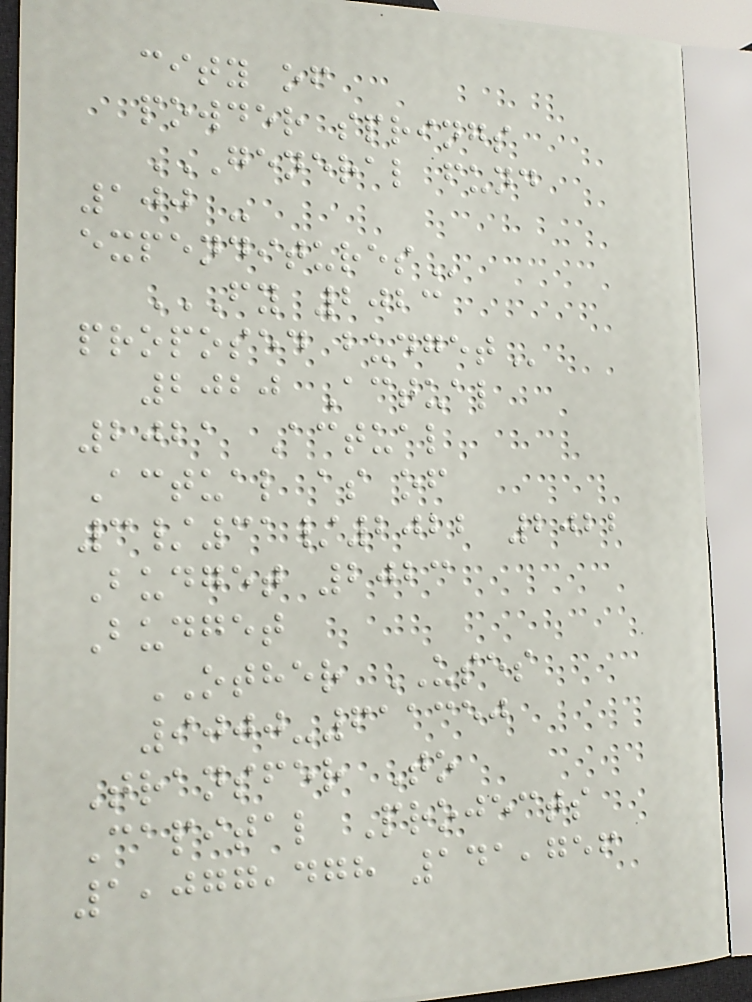city of
powder springs
GENERAL FUND
100 -
EXPENDITURES
FY 2023
PROPOSED BUDGET
2020 Actual
2021 Actual
Actual as of
3/31/2022 2022
Budget 2023
Budget
OTHER USES
9000-611350
Transfer To
Capital Projects
1,077,478 141,756
